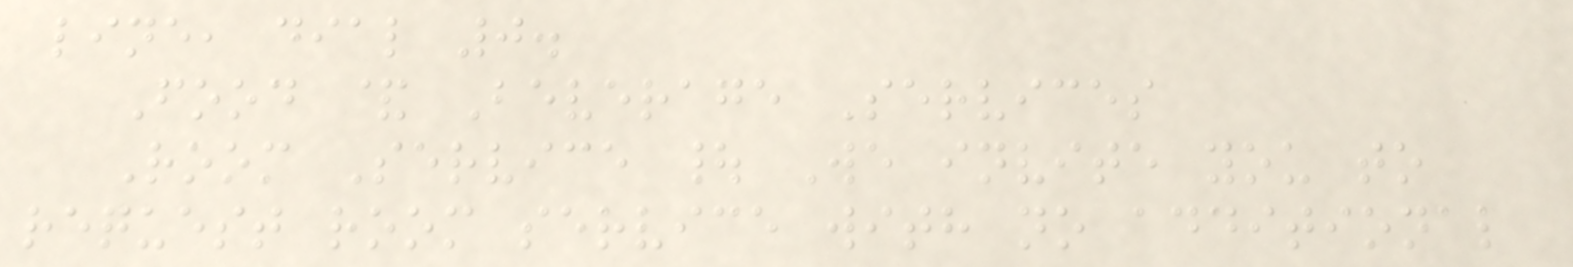line, dial 0.
Food & Beverage Services
Room Service | We invite you to
request room service with no additional
